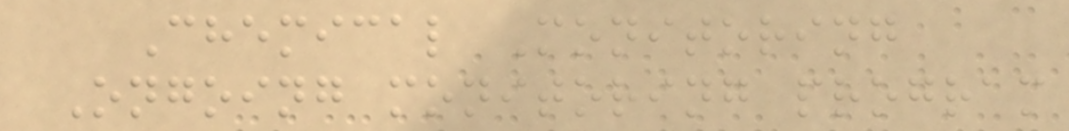Chemical Monitoring
Ongoing monitoring program
